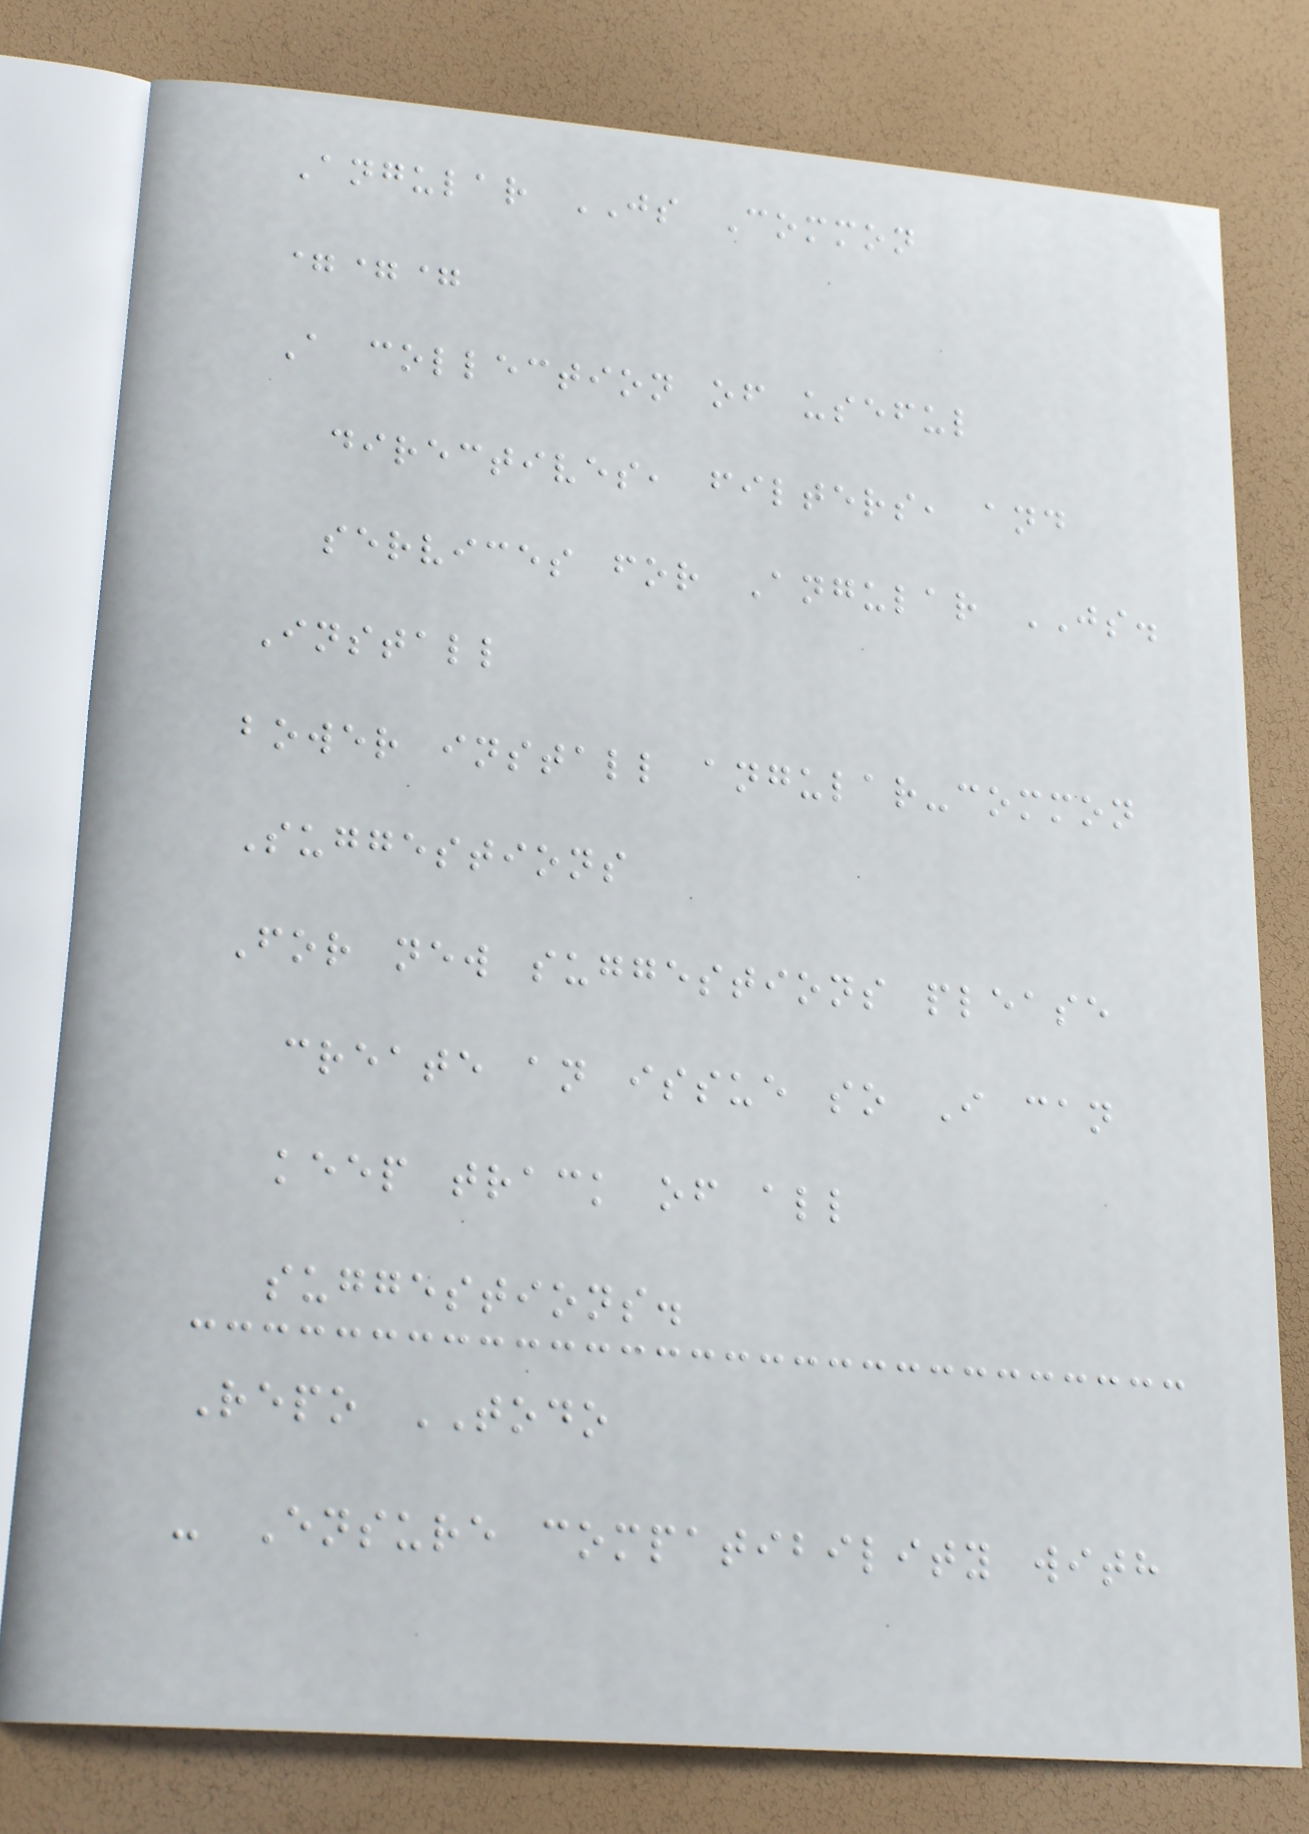Angular JS Common
===
A collection of useful
directives, filters, and
services for Angular JS.
Install
bower install angular-common
Suggestions
For new suggestions please
create an issue so I can
keep track of all
suggestions.
Repo TODO
- Ensure compatibility with
